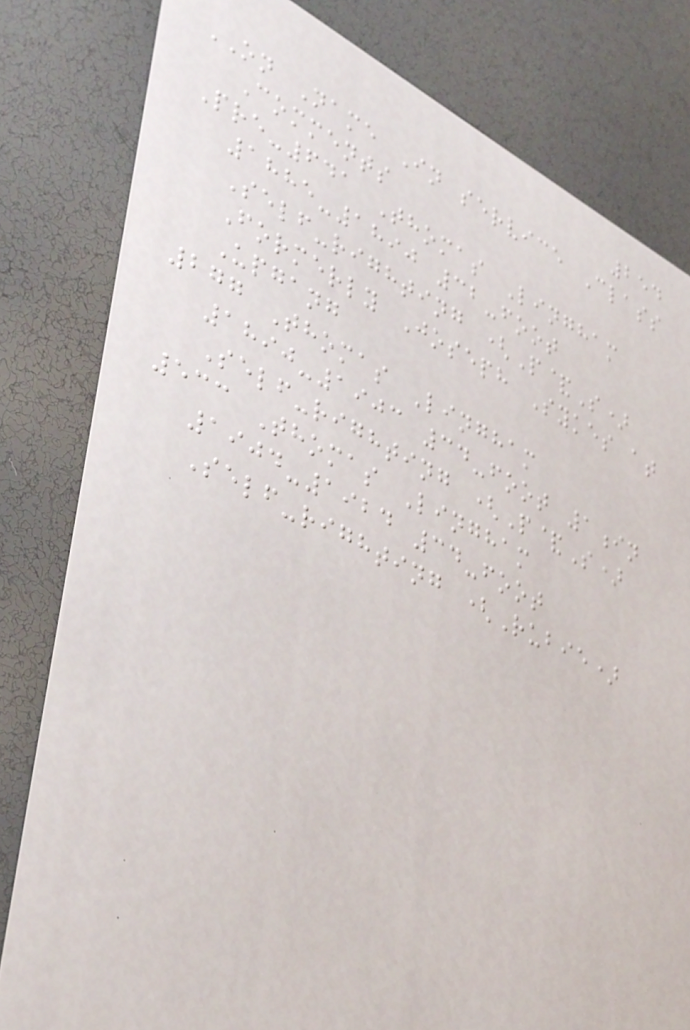254
ON Name In service Class
Comments
Pre-641 Thomas Lingham
1885-1890 32-foot
Self-righting (P&S)
Formerly Joseph Sykes at
Upgang
277 Thomas Lingham
1890-1903 34-foot 1in
Self-righting (P&S)
533 Thomas Lingham
1904-1924 34-foot
Self-righting (Rubie)
